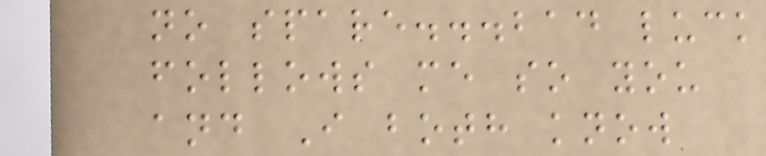no spare...bad luck
follows me so you
and I both know
